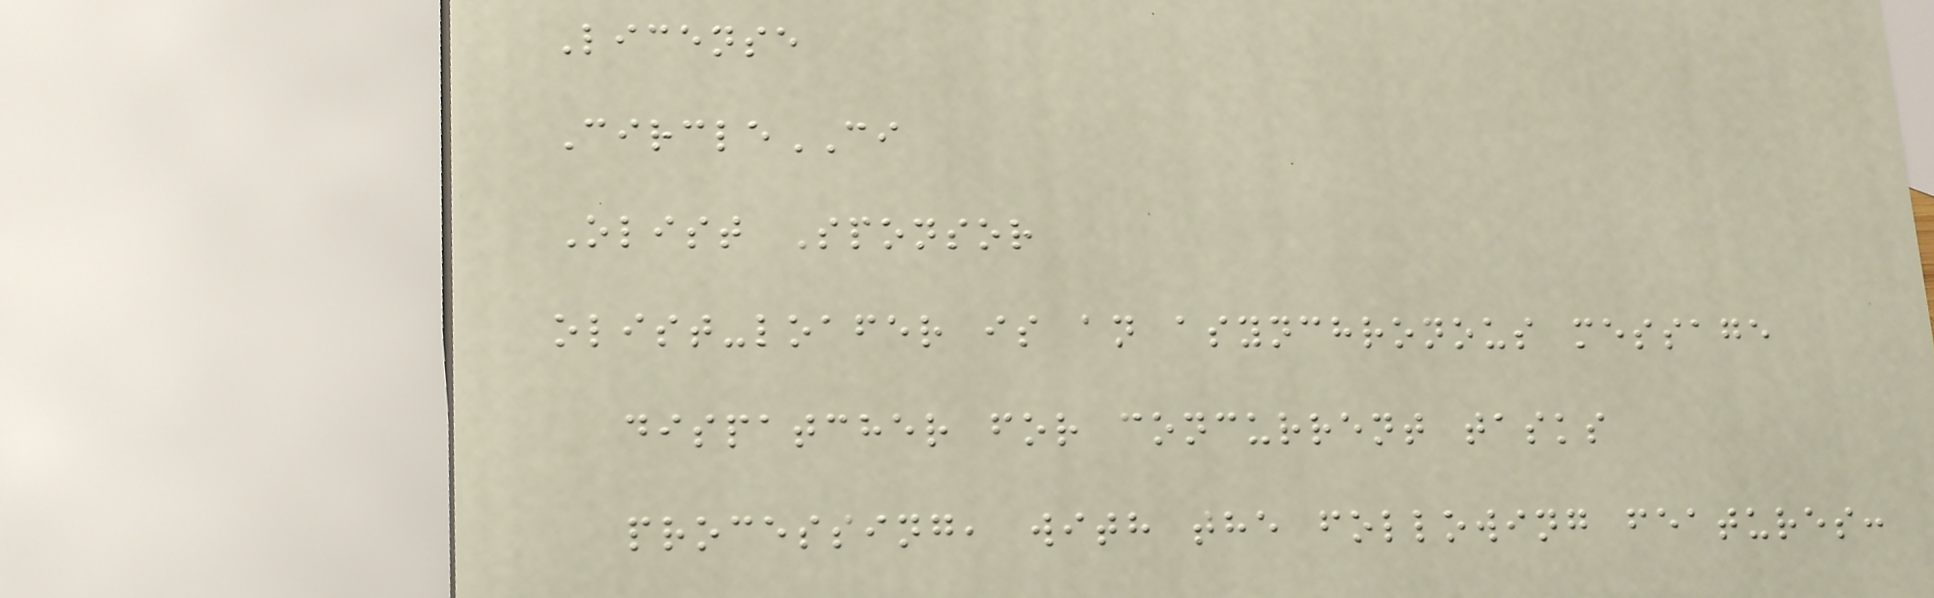License
CircleCI
Olist Sponsor
olist-loafer is an asynchronous message
dispatcher for concurrent tasks
processing, with the following features:
